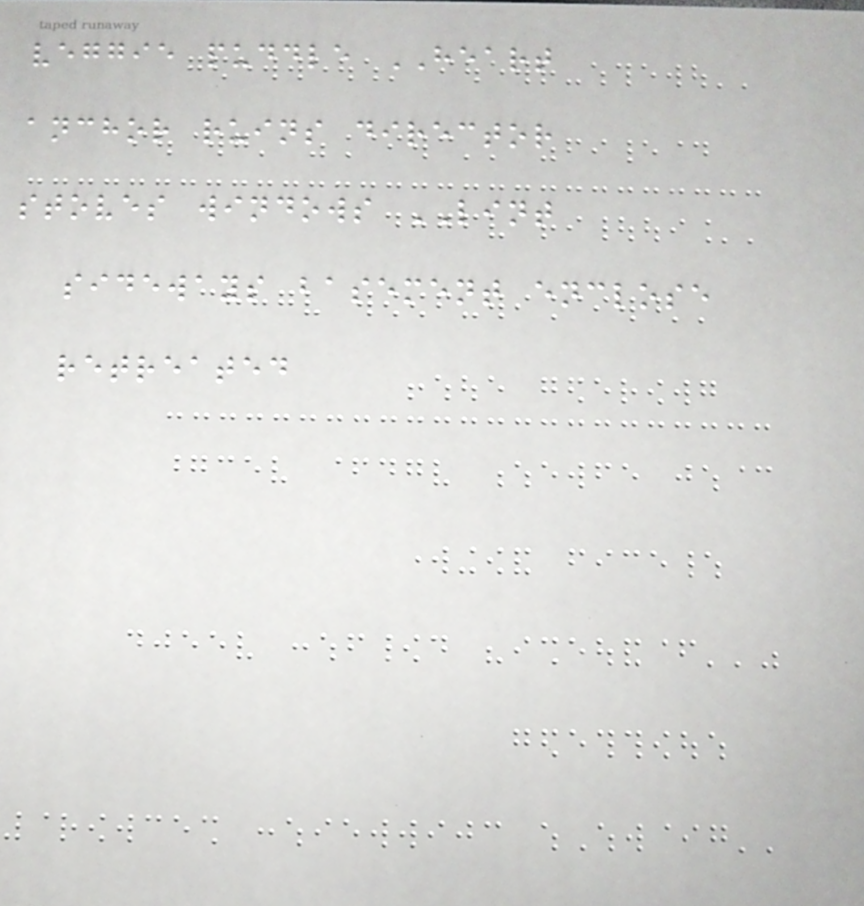veggie puddle HEART
anchor ruins director
stoves windows LINT
sideways basement enclose
retreated
